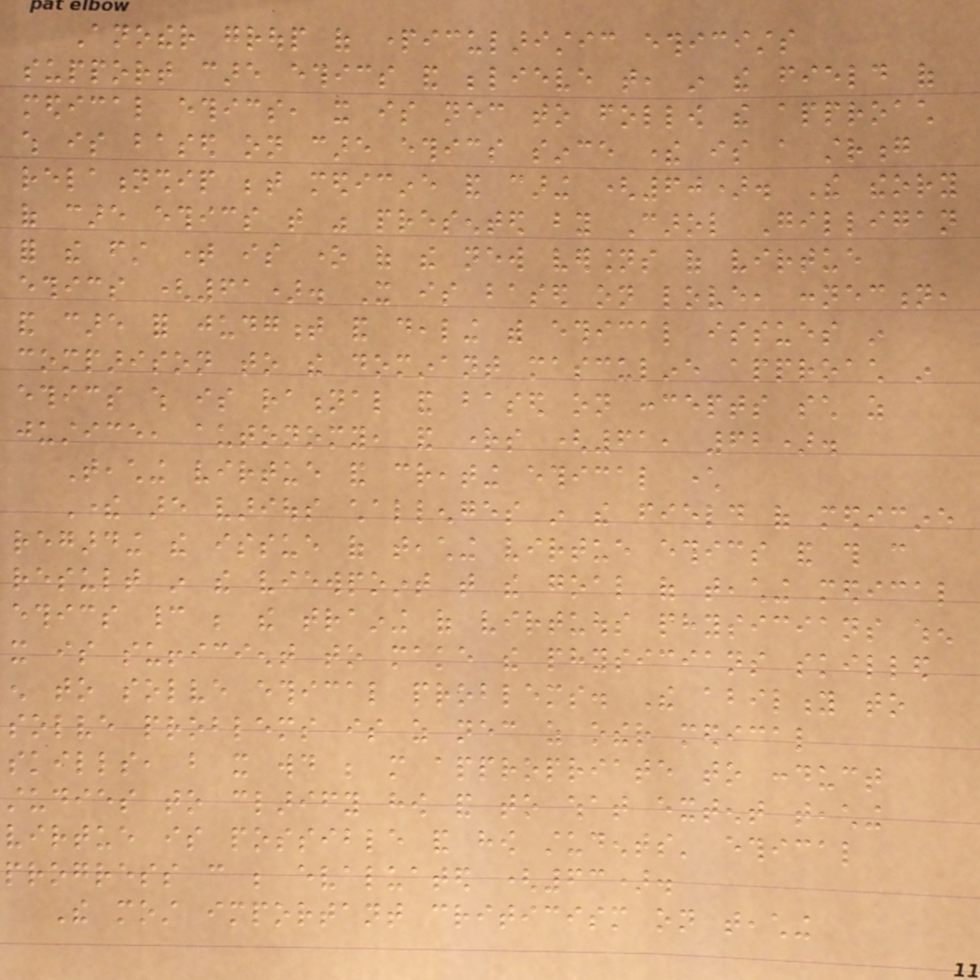Another group of particularistic ethicists
support care ethics and believe that, in the field of
medical ethics, it is necessary to follow the approach
which is based on care ethics since there is a strong
relationship between medicine and caring (60). The theory
of care ethics that was presented by Carol Gilligan
for the first time is one of the new versions of virtue
ethics (61). It is based on love, connection,
and care for judgment and dealing with ethical issues in
comparison to the dominant masculine approach in
ethics which is rational and based on concepts such as
justice, autonomy, and rights (61, 62).
Teaching virtue and creating ethical character
There are various challenges in the field of medicine
regarding the issue of teaching virtue ethics and this can
result in the viewpoint that the goal of teaching medical
ethics cannot be the training of virtuous physicians when
it is sufficient to make the physicians skilled
enough to solve ethical problems. The ability to
solve problems is as necessary as other medical
skills, but it would be more appropriate to conduct
studies to clarify how and to what extent teaching
virtue is possible and how students' ethical
progress can be evaluated (63).
The most important criticism on teaching
